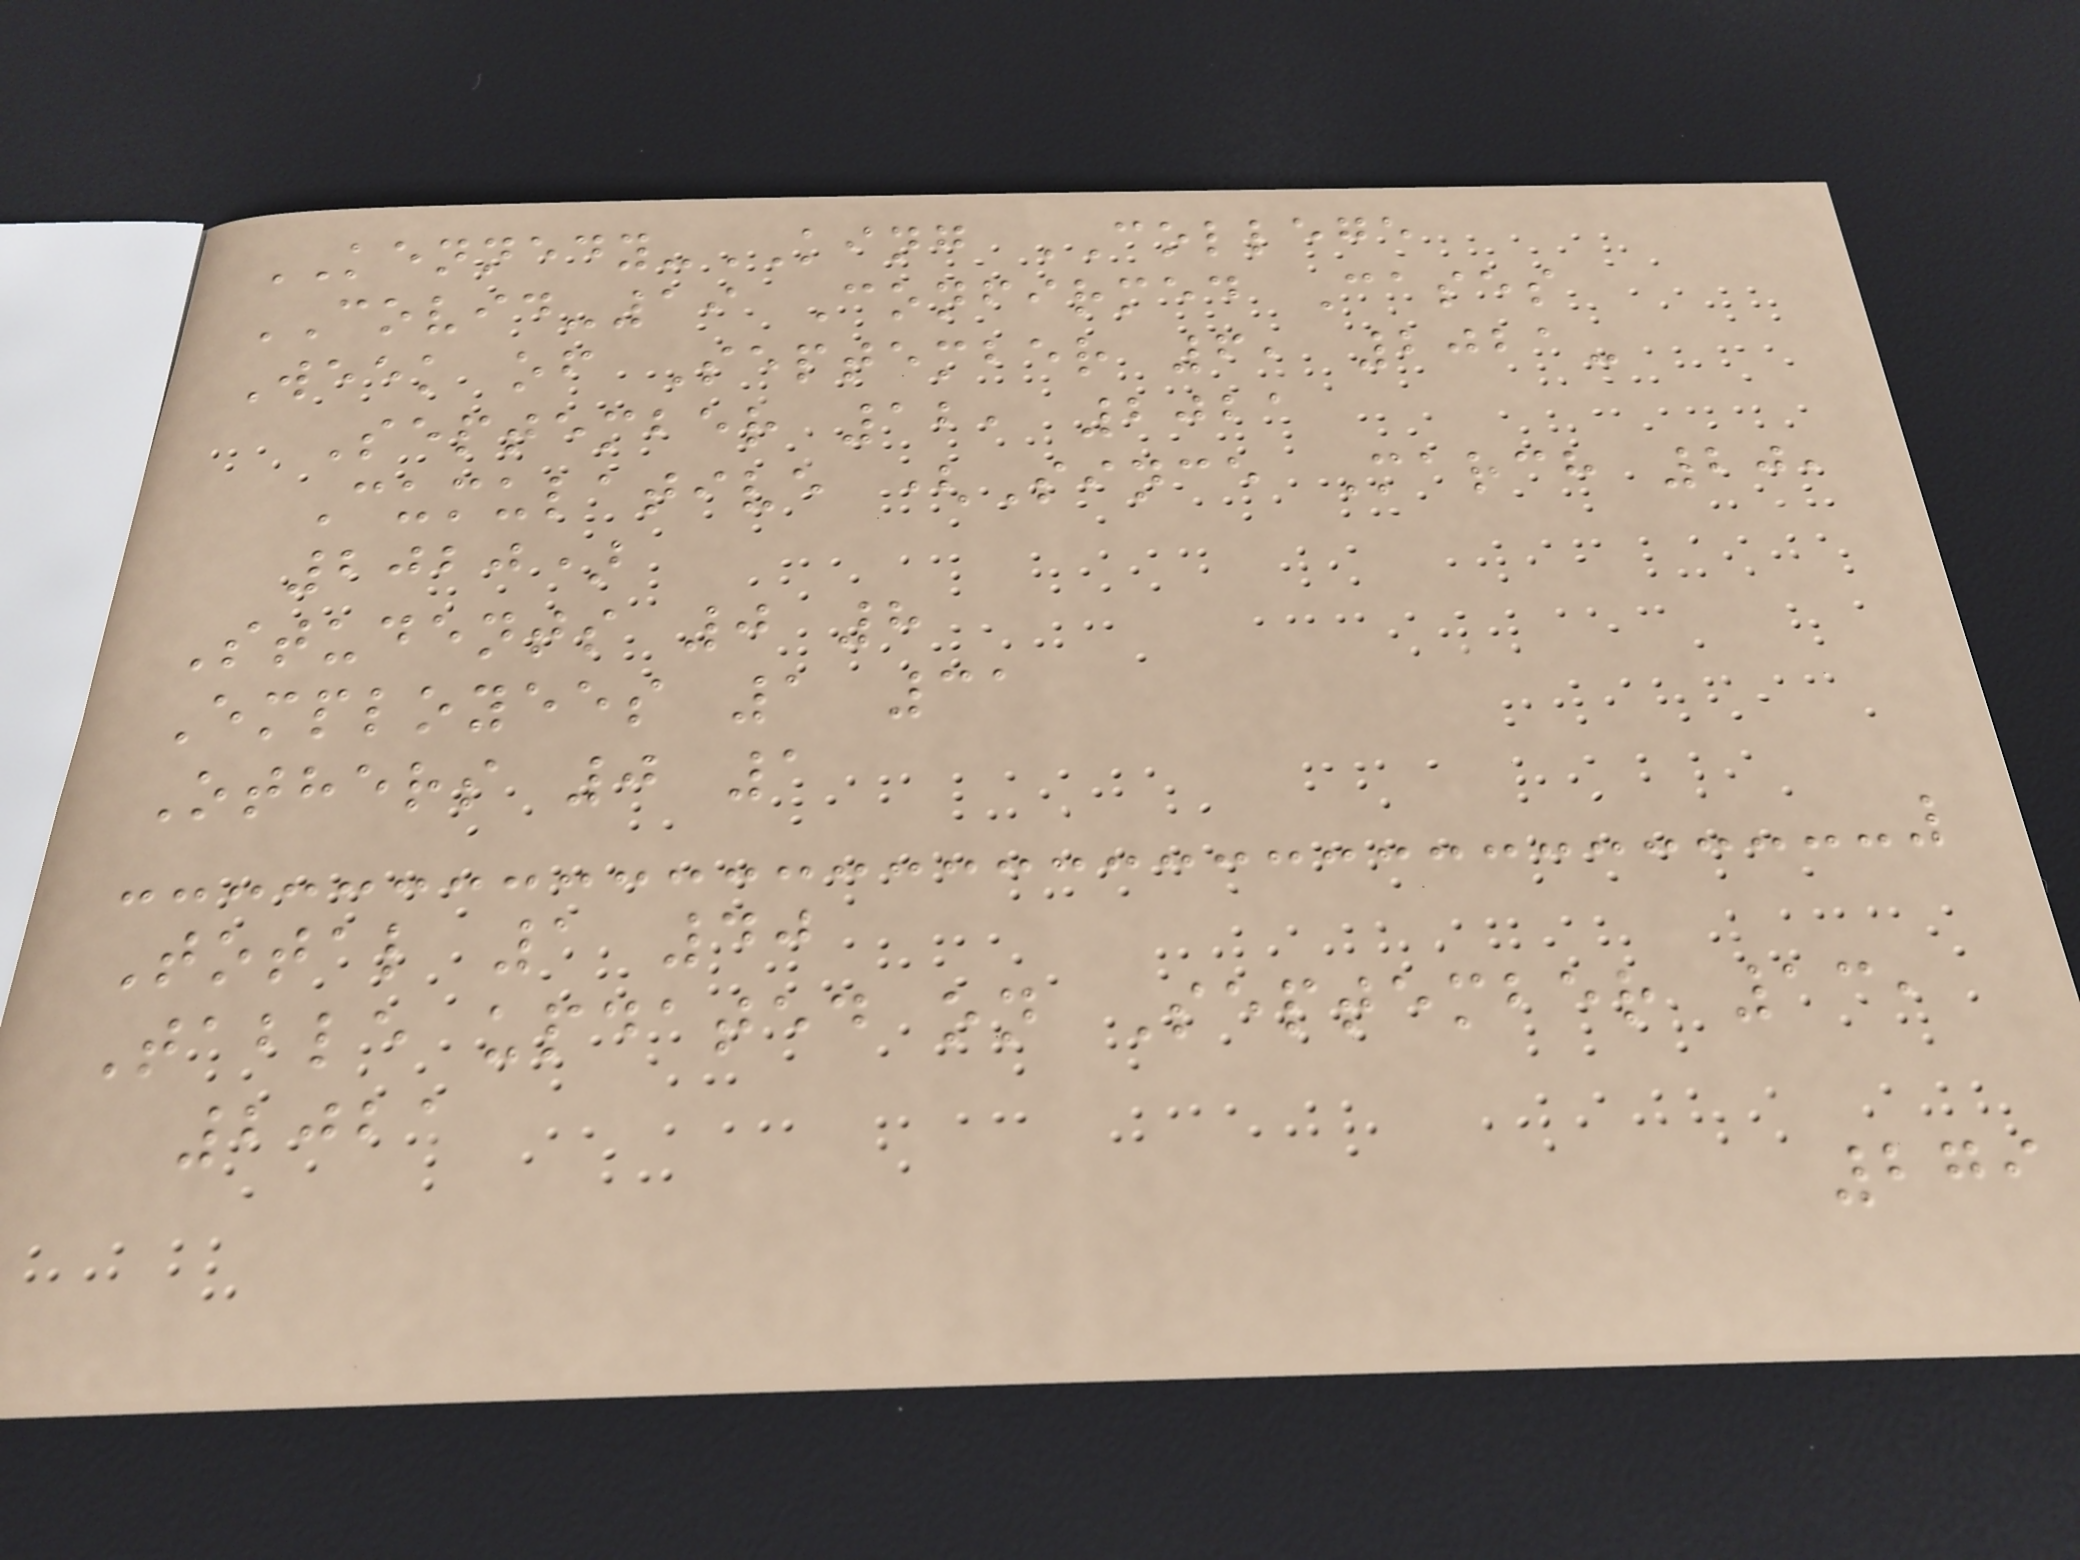KENNEDY-KING COLLEGE
COVID-19 Confirmed Cases
Week of September 6, 2021-
September 12, 2021
Cumulative (Since March 20,
2020)
Students 0 8
Employees 1 31
Others 0 1
Total 1 40
Table updated on September 13,
2021
279
